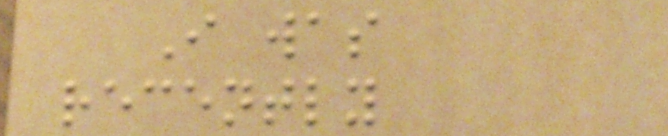I was
recently
